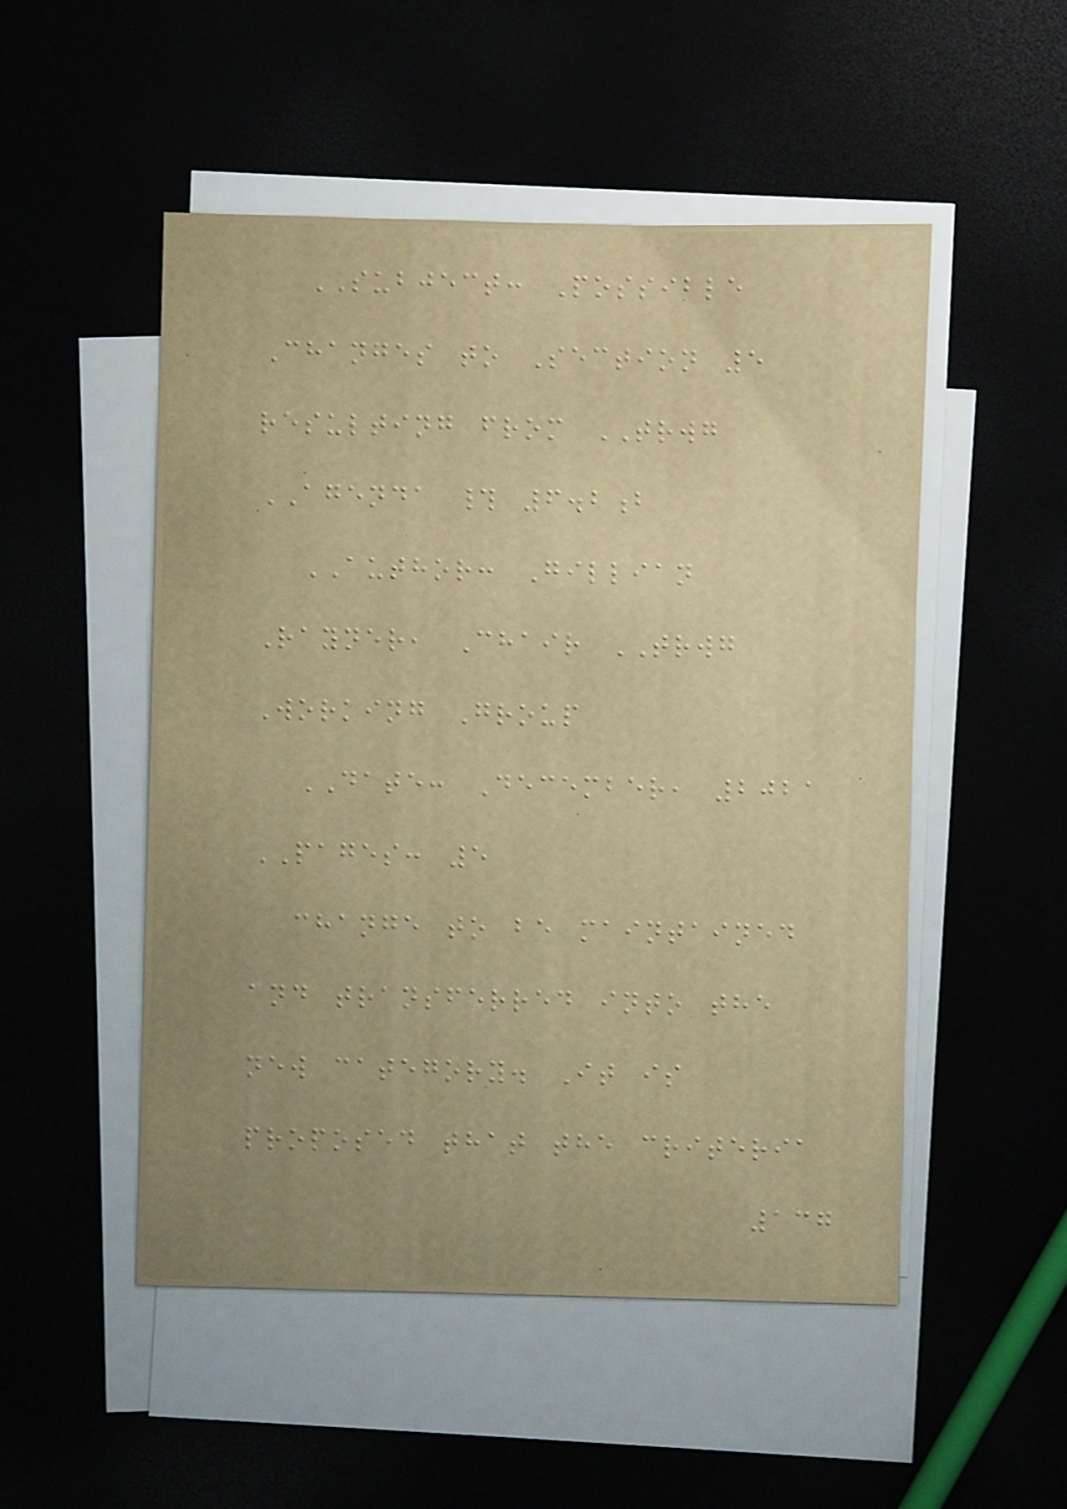SUBJECT: Possible
Changes to Section 5
resulting from TRWG
AGENDA # 6.2b
AUTHOR: Gillian
Rayner, Chair TRWG
Working Group
DATE: December, 2021
PAGES: 5
change to be maintained
and transferred into the
new category. It is
proposed that the criteria
137
